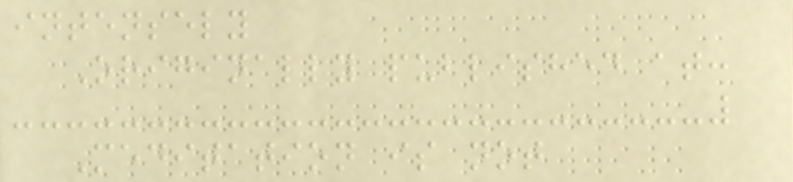intensely
Originally published at:
Meditation is not
